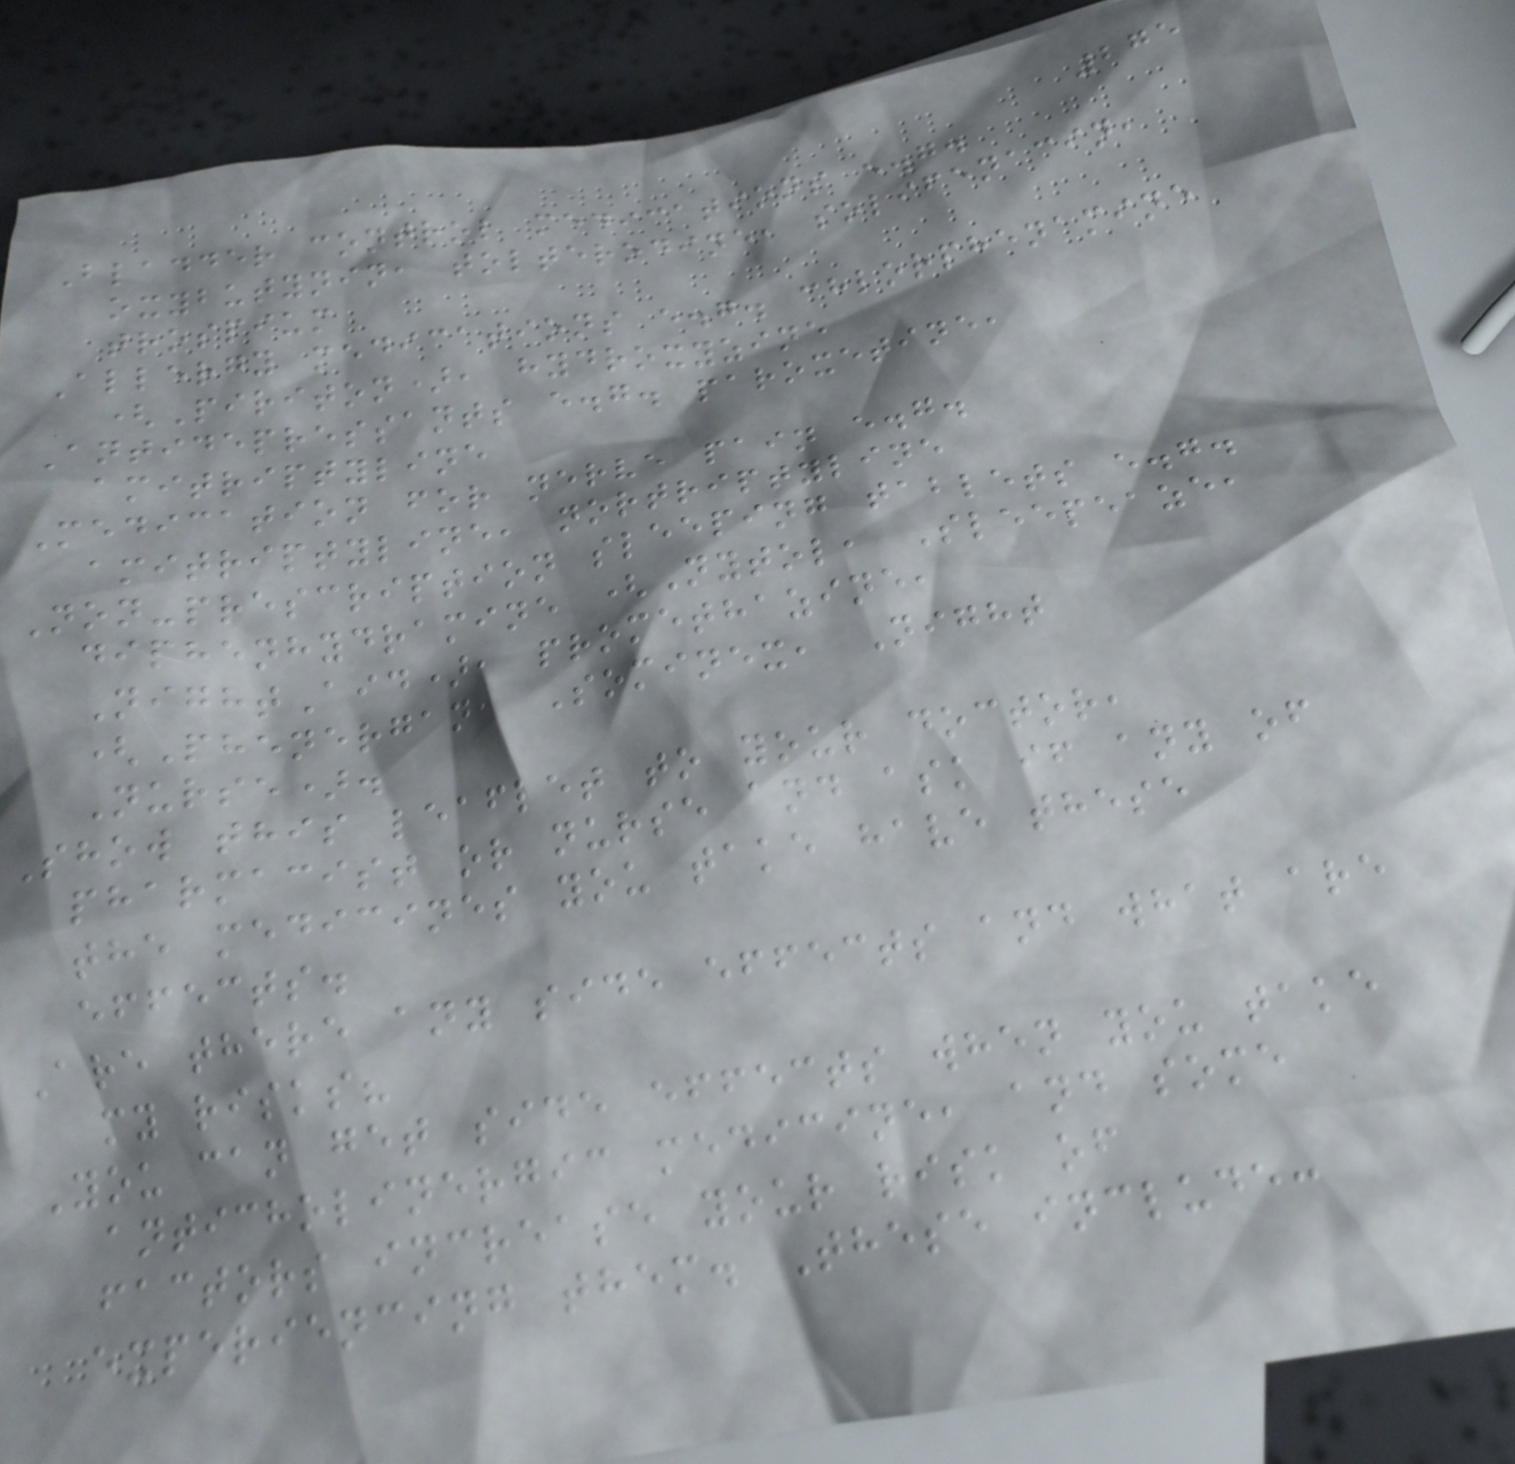275
Bladder control medications e.g.
oxybutynin, tolterodine, solifenacin,
trospium
Allergy medications e.g. chlorphenamine
(Piriton), hydroxyzine
Antidepressants e.g. paroxetine,
amitriptyline
Medication for nerve pain e.g.
amitriptyline, nortriptyline
Non-prescription sleeping tablets e.g.
diphenhydramine (Nytol, Sleepeaze,
NightAid), promethazine,
(Phenergan, Sominex, Night
Nurse).
Show this leaflet to your doctor,
pharmacist or nurse and ask if any of
the medicines you take have these
effects.
Are there any side effects and what are
my risks?
You can get side effects when you take
anticholinergic medicine, and some
factors increase your risk of
experiencing them. These include:
